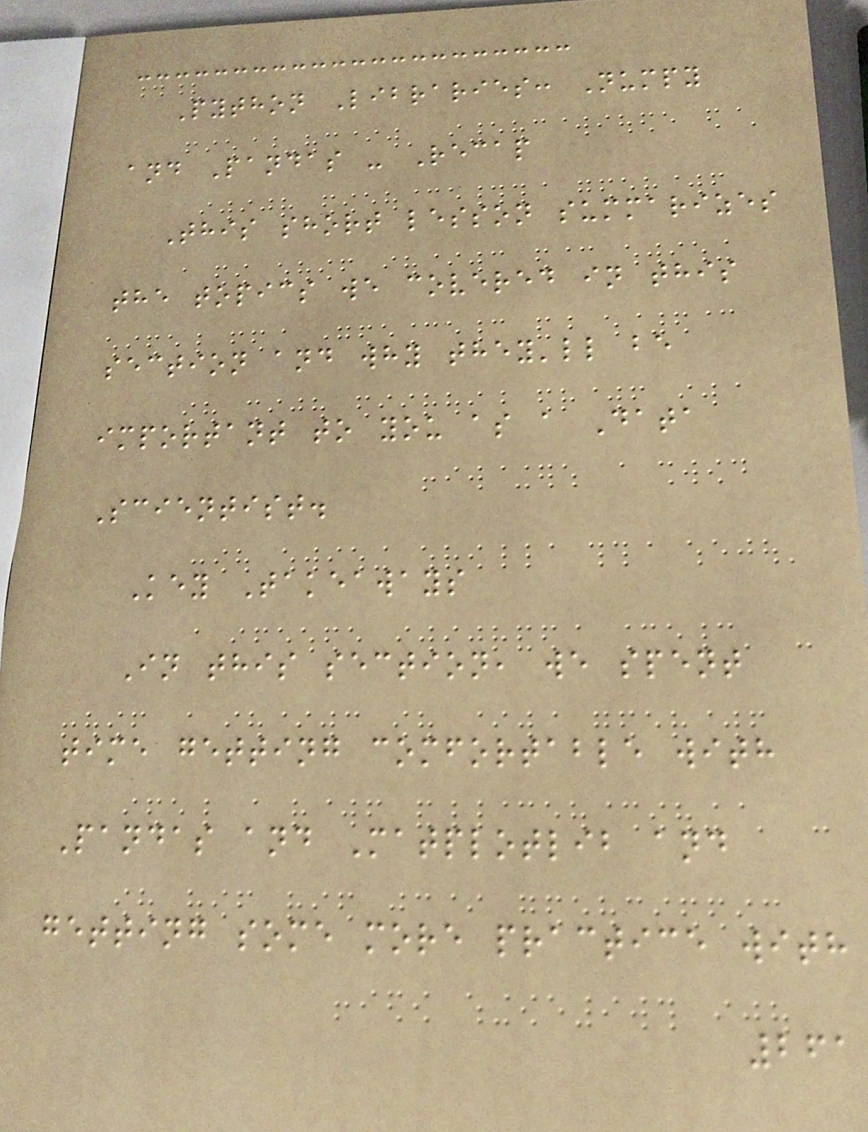Python Libraries: Numpy
and Pandas - Recap
This short lesson summarizes
the topics we covered in this
section and why they'll be
important to you as a Data
Scientist.
Key Takeaways
In this section, we spent
time getting comfortable with
Pandas and Matplotlib and
getting some more practice with
261
